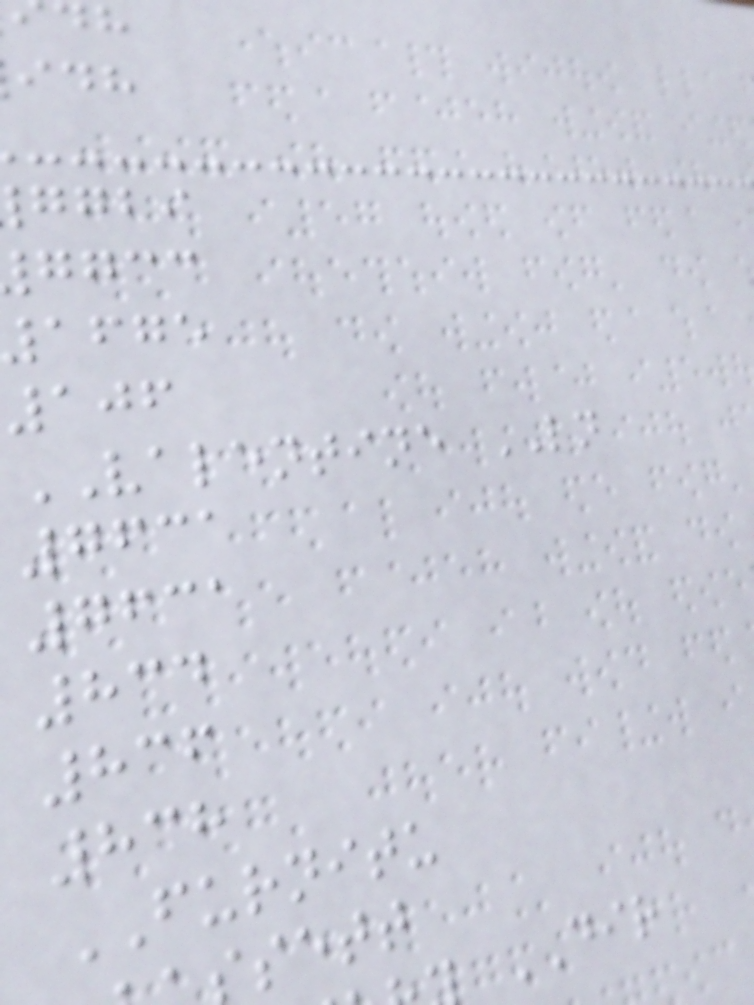ggbi
ggcc
afge
106
VALENTINE LN
7631
7631
834
836
838
FURNITU
sett
DIR
